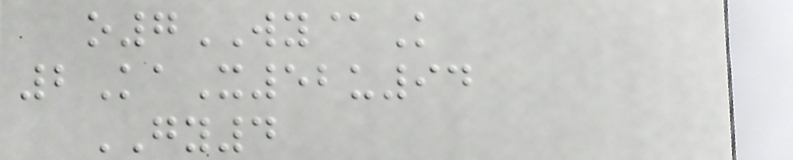o7WY@K
2KaX52u94
GY4
